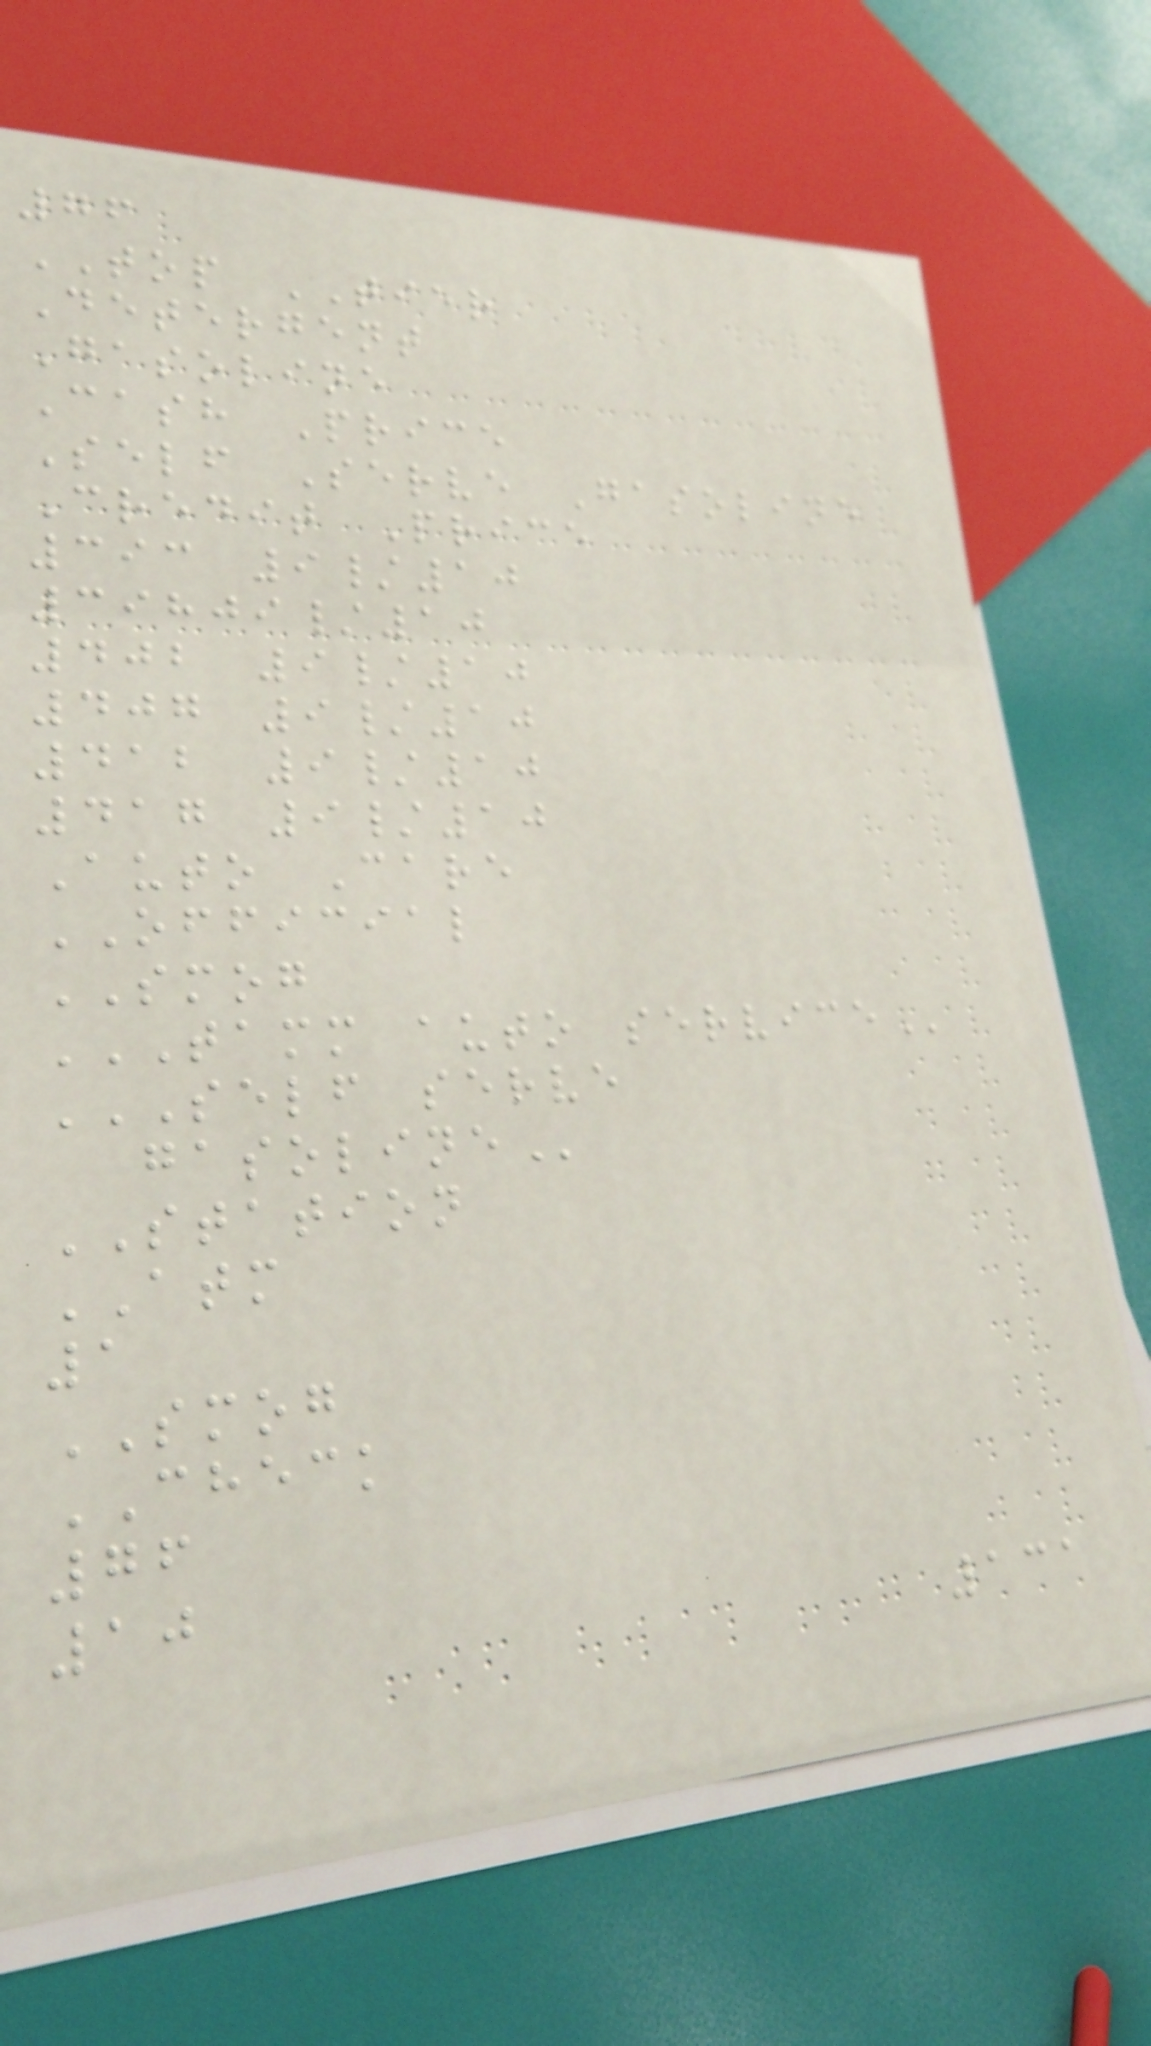76
TOP TIER
Detergent
Gasoline
Cash Price
Self Serve Gasoline
Credit Price
393 9/10
39809/10
402 9/10
407 9/10
412 9/10
417 9/10
Auto Care
OFFICIAL
SMOG
TAMM AUTO SERVICE
SELF SERVE
GASOLINE
STATION
ATM
1
SMOG
CHECK
76
10
131
